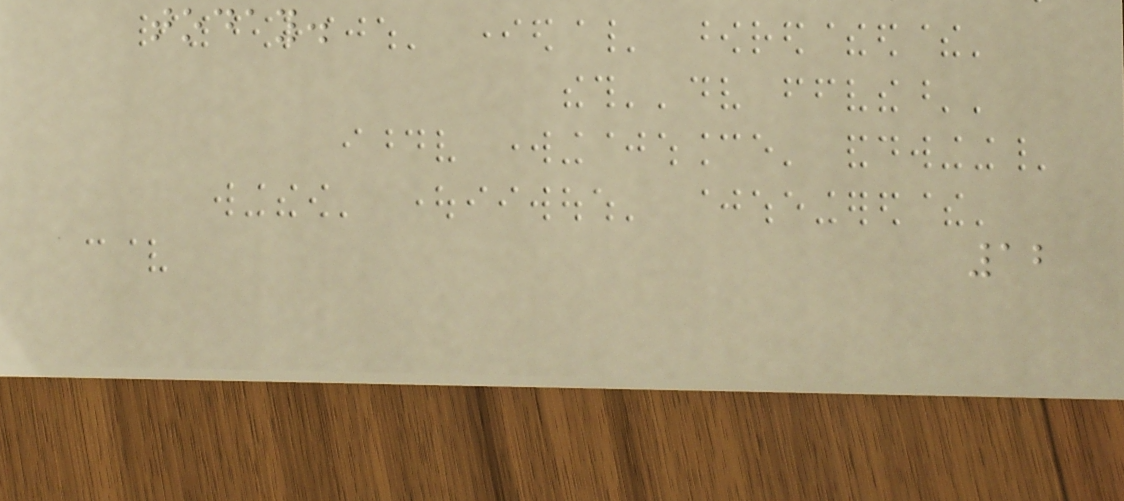today.
12
